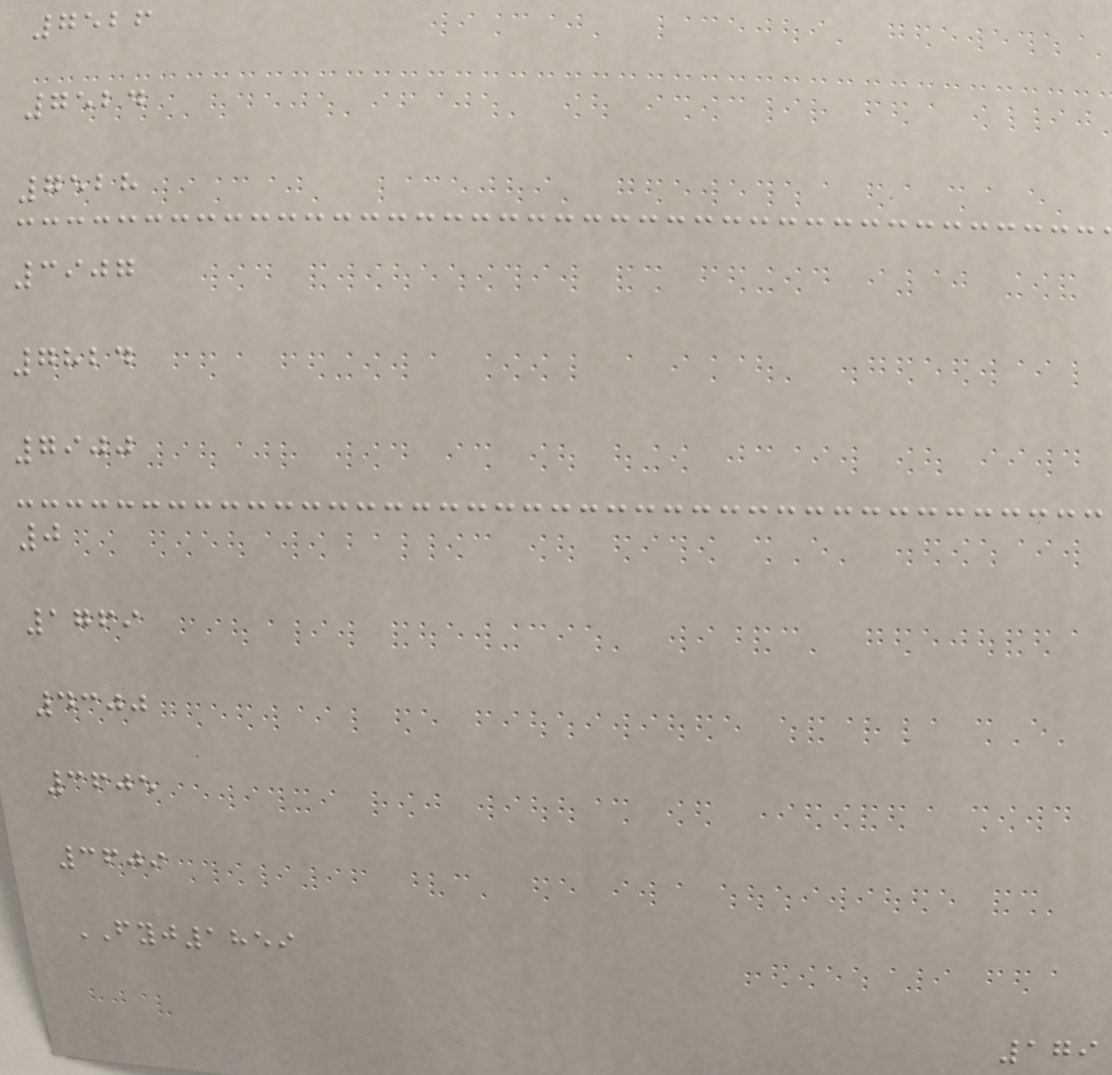7526
7524
7528
3907
7824
7900
0
1769
4300
3605
3609
FYJ1859
179
